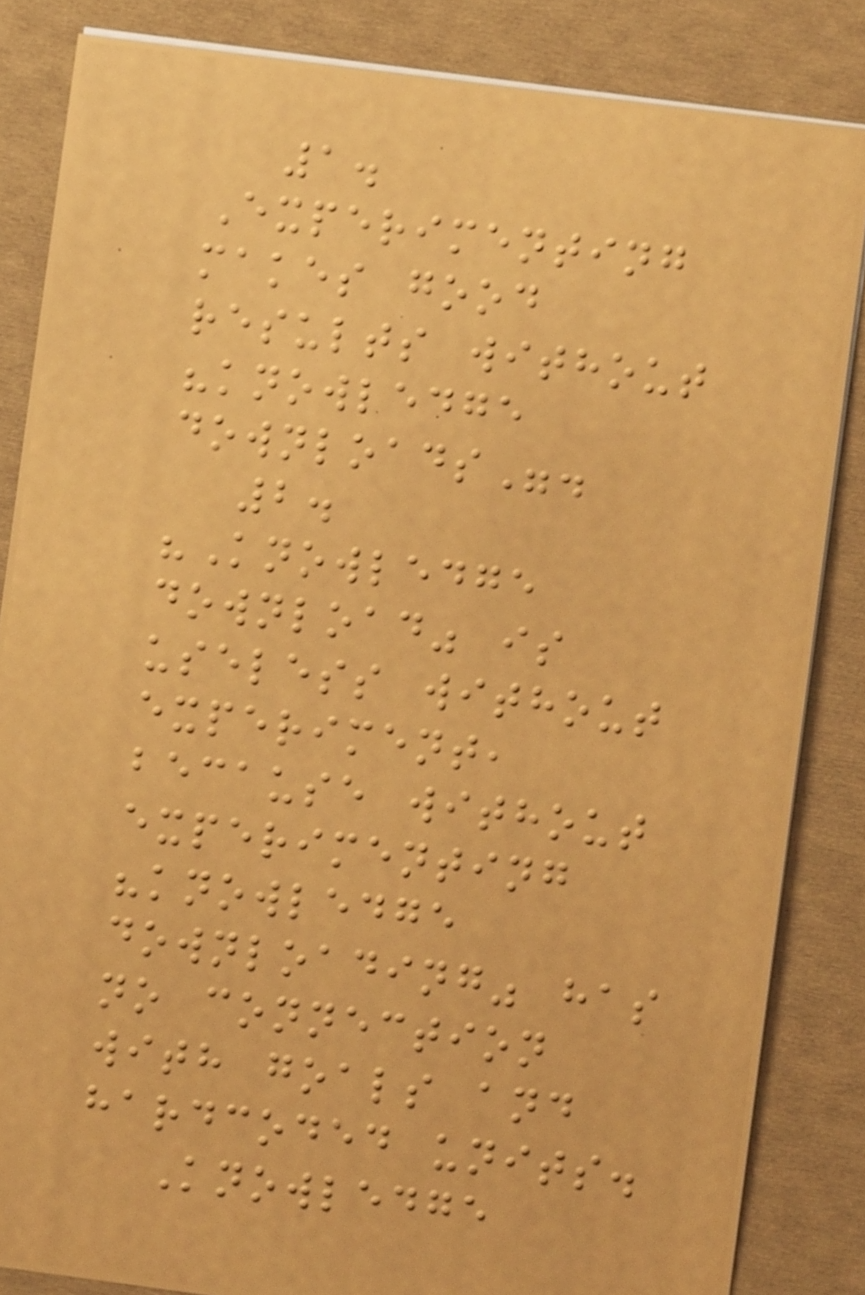1.
Experimenting
makes good
results without
"knowledge
downloads".
2.
"Knowledge
download" is
useless without
experiment,
because without
experimenting
"knowledge
downloading" has
no connection
with goals and
hardcoded units.
Knowledge
